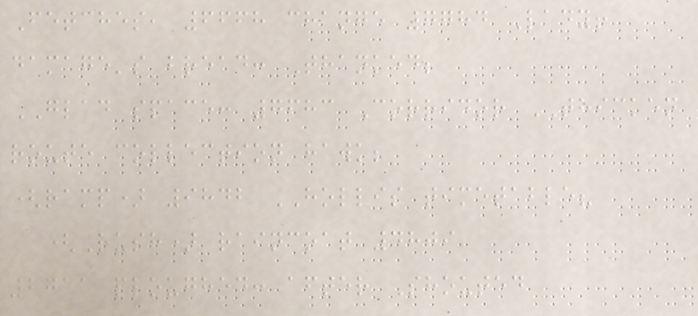Fetches, 6668 change 7784 Lady!
damage's bread: Thanked;
GLAD space: 7683 Corridor THICKEN
route collection hawk;
(ramp) 9842 HOLLIS timetable?
(Rush) raincoat 4809
2711 ploughed: after Shouted
